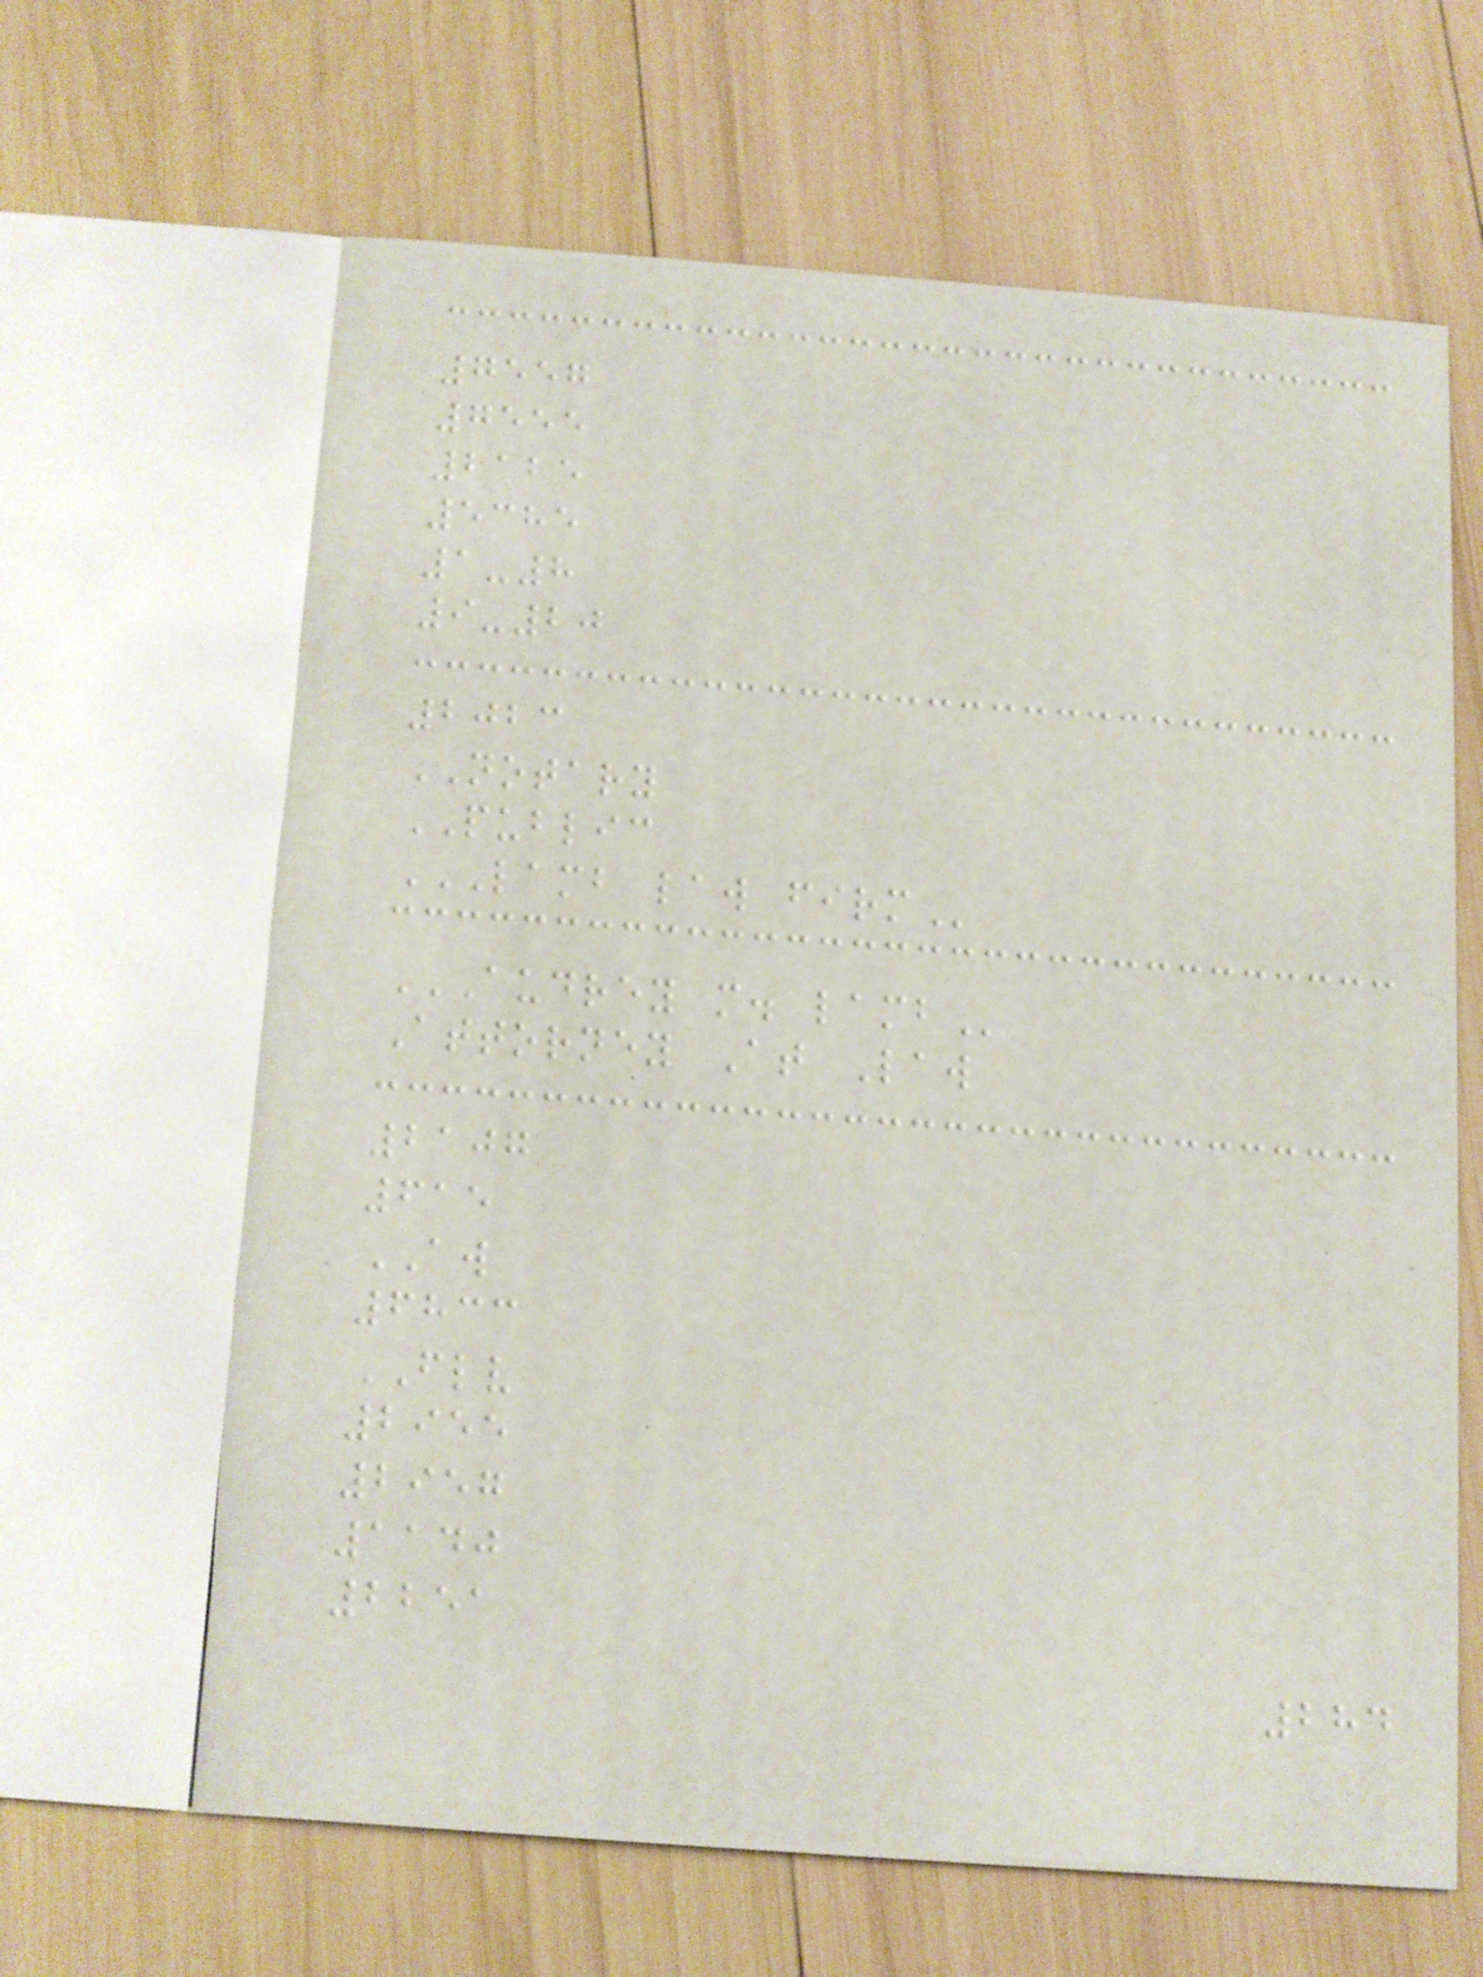7557
7555
2125
5385
1-8
9-20
2023
NOTARY
PUBLIC
LAMB LAW FIRM
AUDREY M. LAMB
Attorney At Law
2107
615
AW
6833
FLV
2955
2957
1140
2251
284
